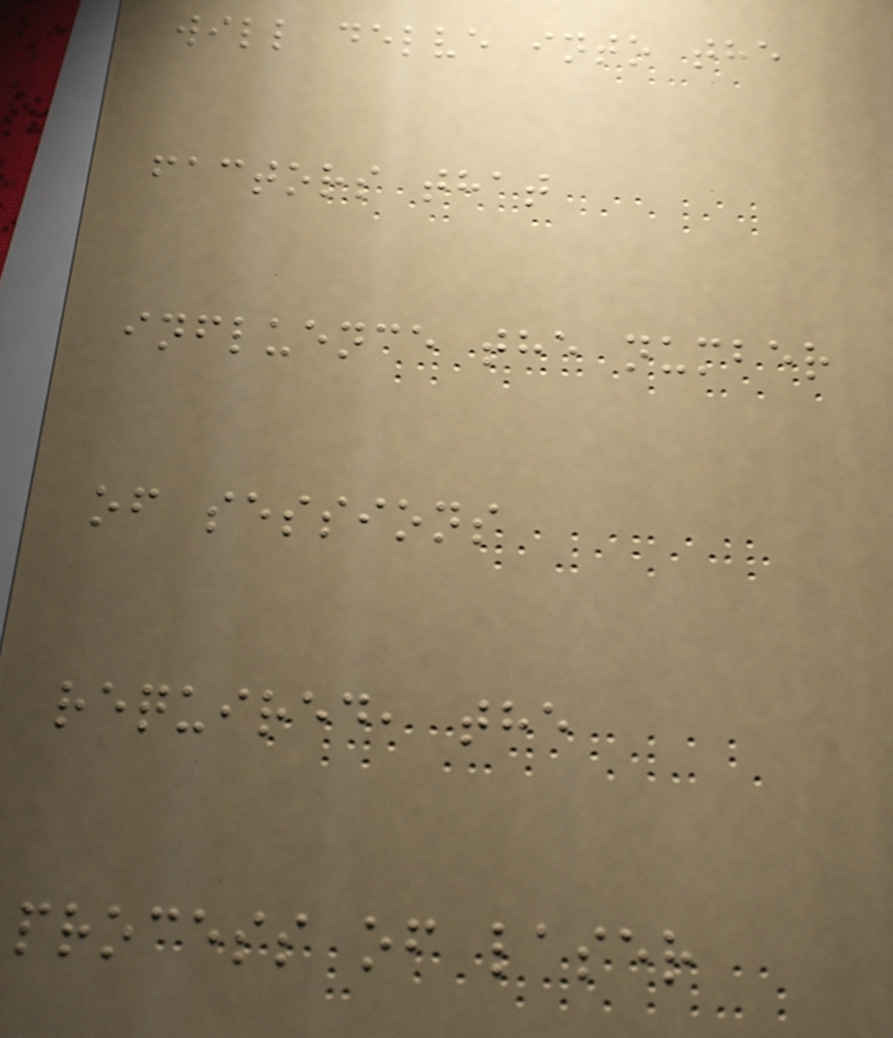will delve into the
factors that
influence the number
of sessions
required, the
process of laser
